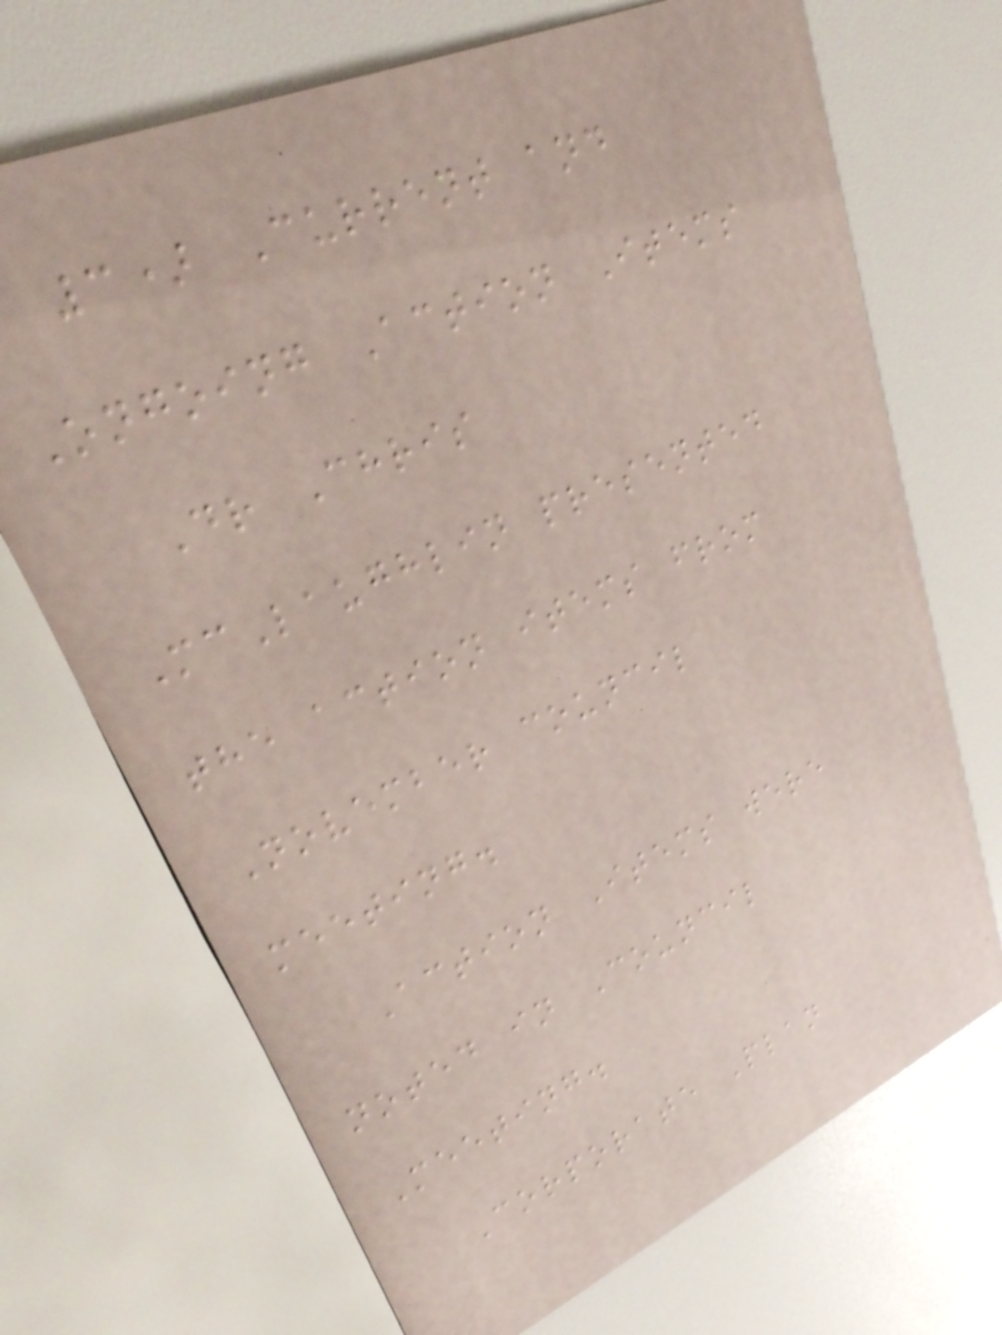3) Current and
Ongoing Action Items
Dr Chris
McLaughlin presented
the action items from
November council
meeting.
Action Items were
noted in Council
Meeting.
Corporate Plan
